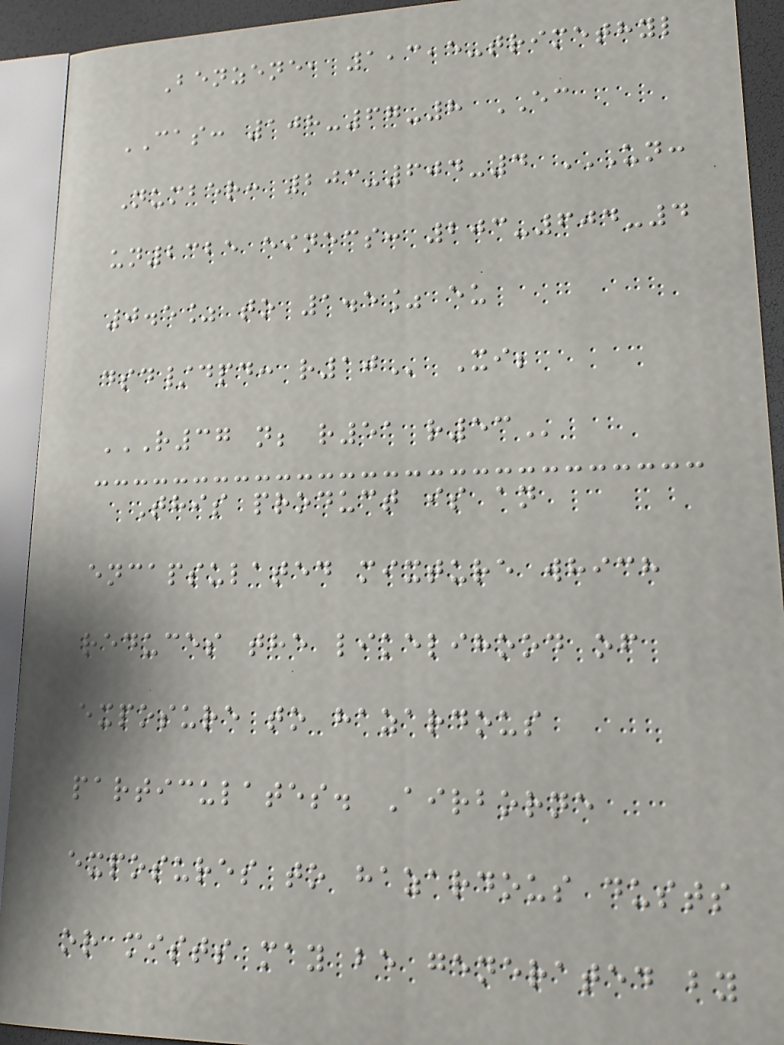Benzene, 1,3,5-trimethyl
CAS: 108-67-8 EC
Number: 203-604-4 UN:
UN2325 EINECS: 203-604-4
0.5% TO 1.5% EU
DSD/DPD: R10 Xi;
R37 N; R51 R53
This product is an
encapsulated mixture which
reduces the likelihood of
exposure to hazardous
particulates. Airborne
exposures to hazardous dusts
or mists may be generated by
